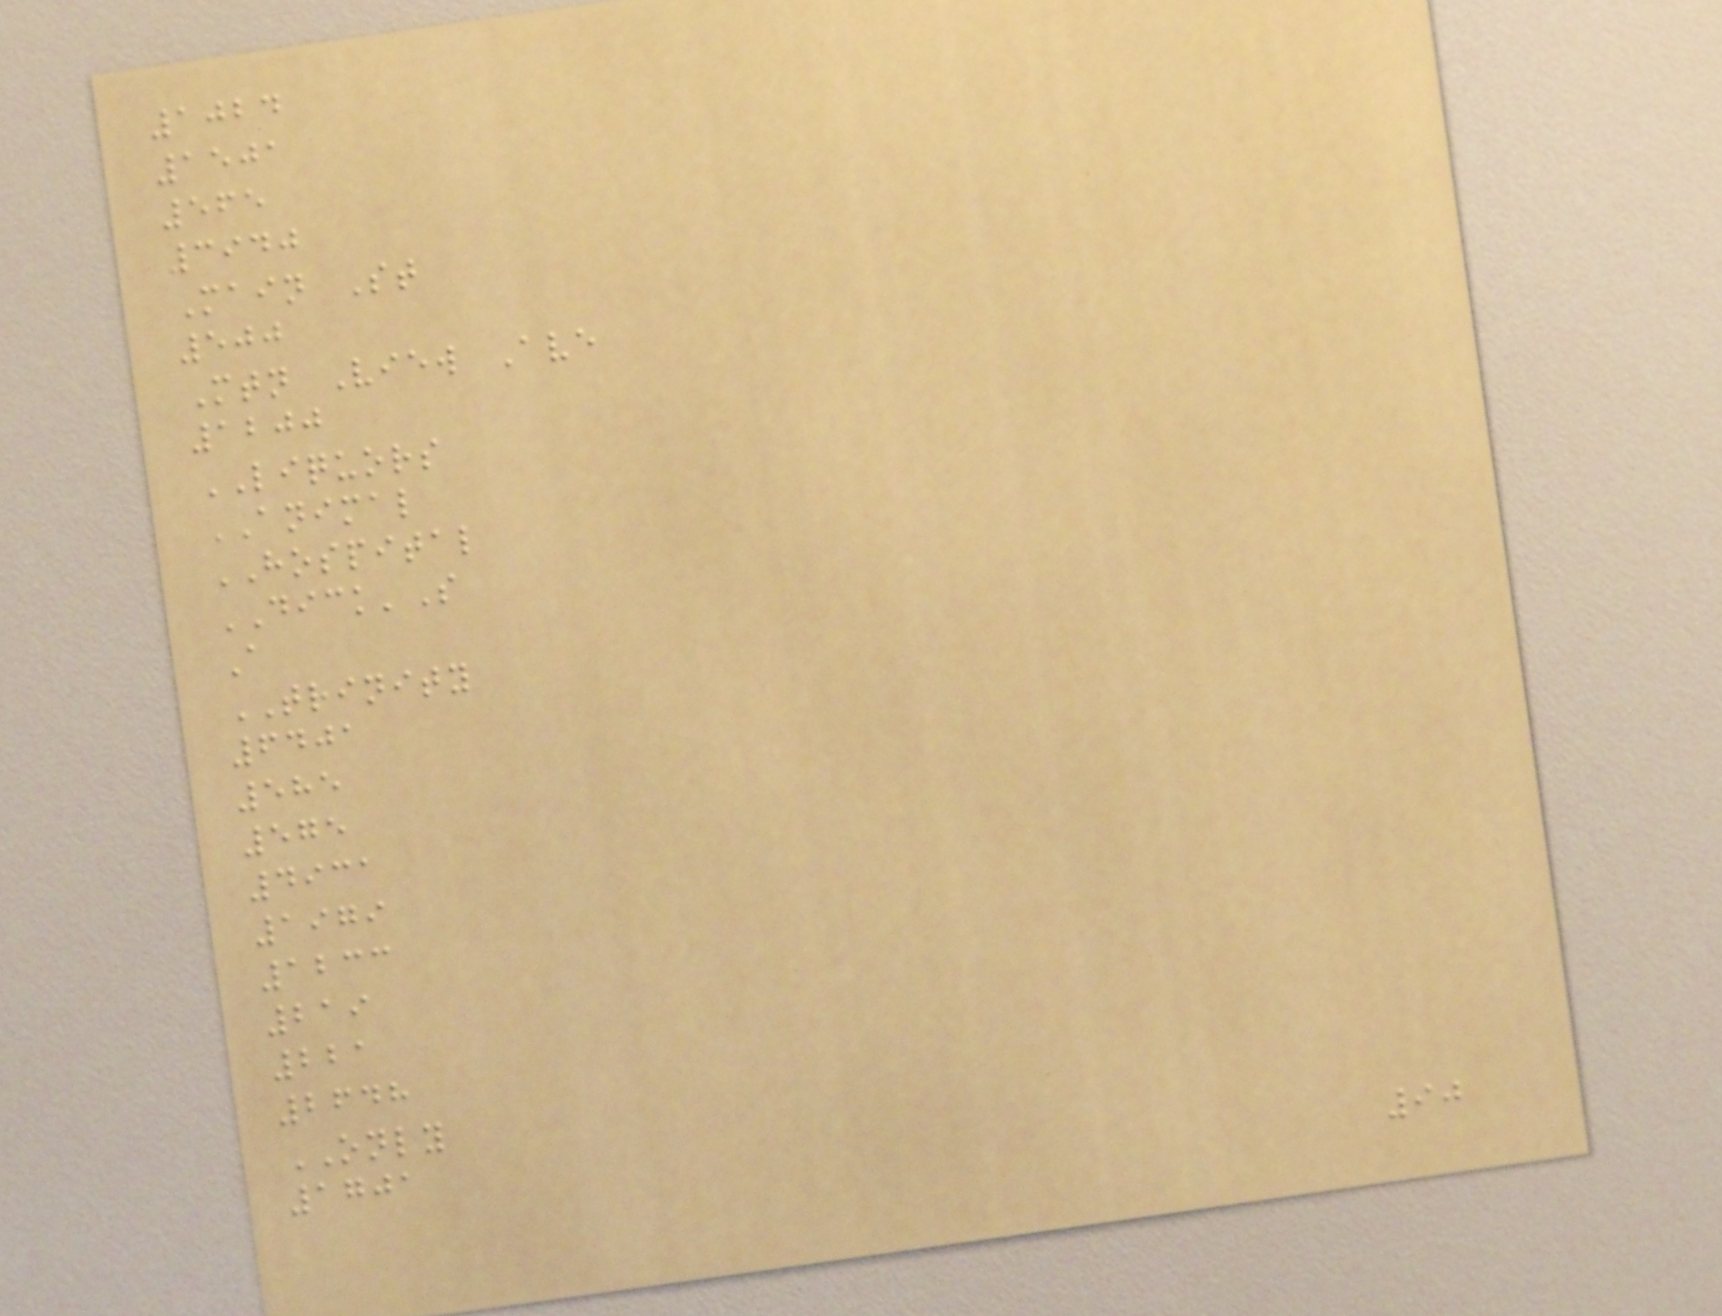1024
1501
565
3940
Main St
500
Mtn View Ave
1200
LIQUORS
ANIMAL
HOSPITAL
DICK'S
A
TRINITY
6401
585
575
4931
1979
1233
219
221
2648
ONLY
1701
90
